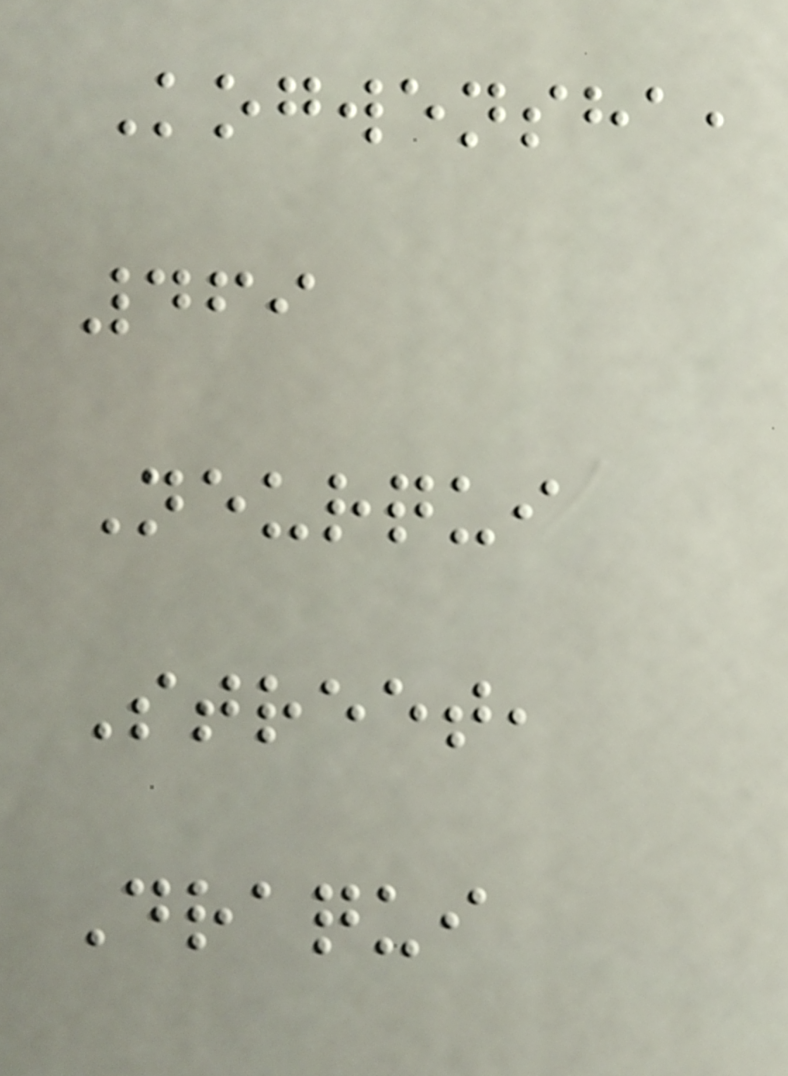Kogwensha,
469
Neurqui
Street,
Draqui
